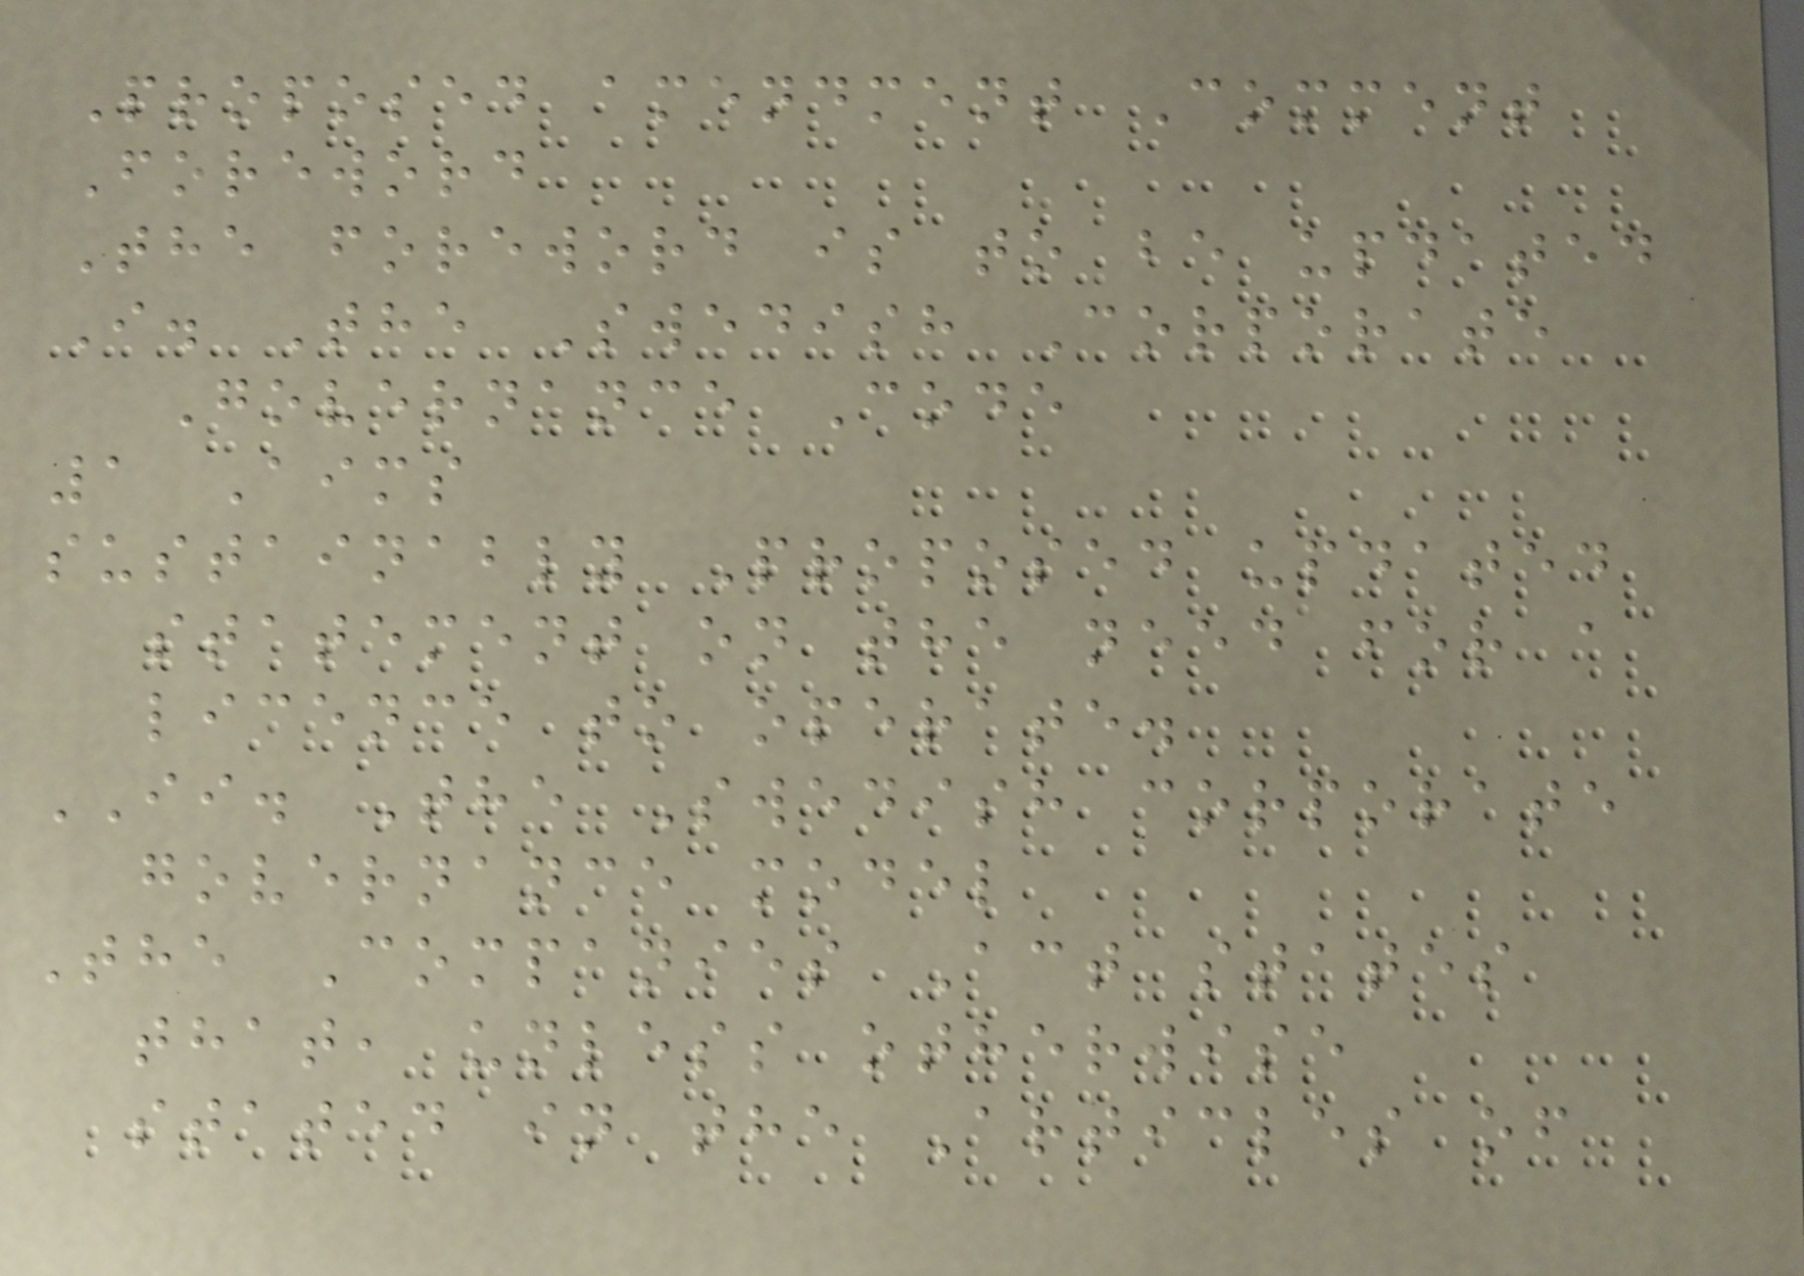Proposed amendment Comment
Foreword
The foreword is to be updated
I. The Swedish Corporate
Governance Code
1 Aims
sustainably Proposed updated
statement on the need for a
licence to operate.
II. The Swedish corporate
governance model
The Companies Act states
that, unless otherwise
stated in the Articles of
